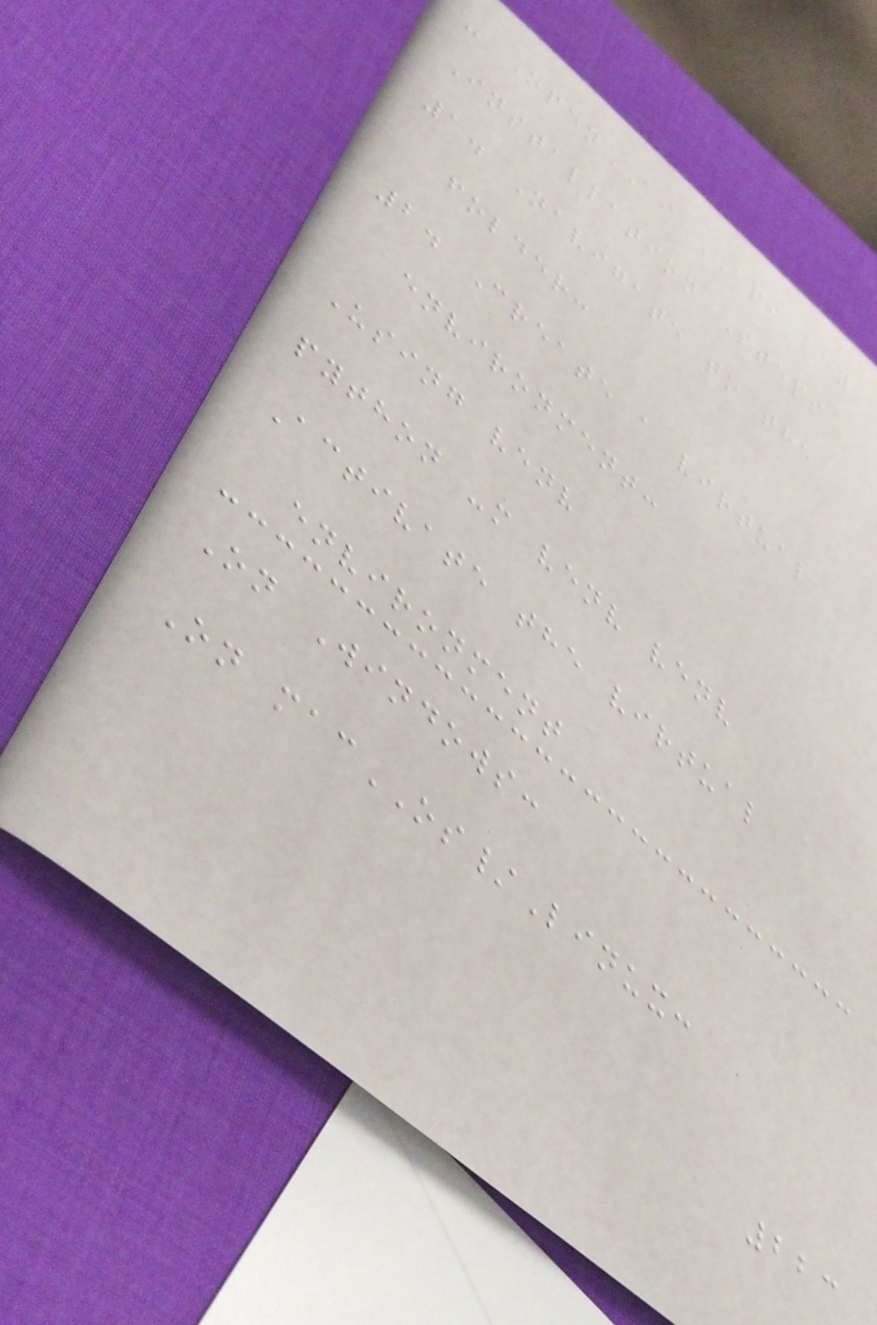- OpenAI API key
Installation Steps
1. Navigate to the
folder:
2. Create a virtual
environment:
Using venv
python -m venv venv
Activate the virtual
environment
On Windows:
On macOS/Linux:
223
